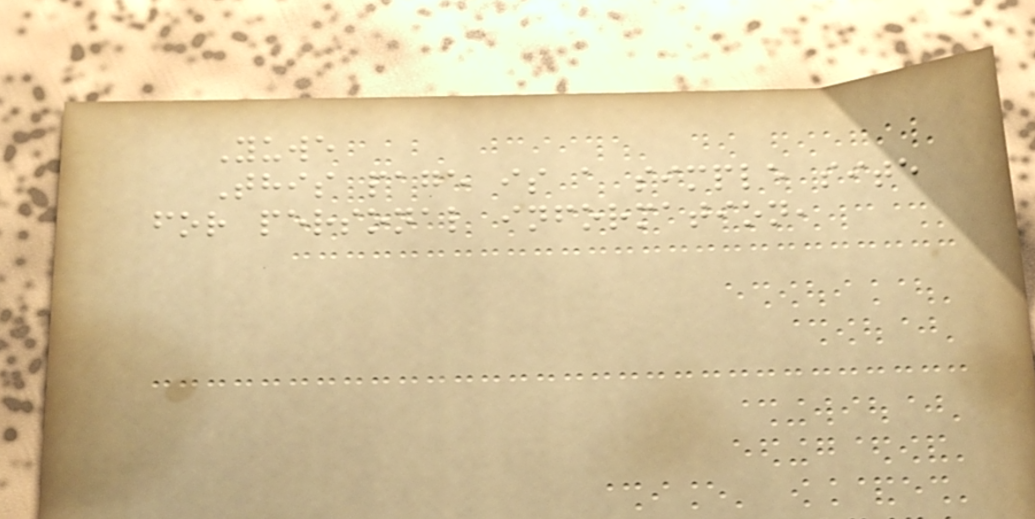Yuwe
This page is a simple site
for personal information,
